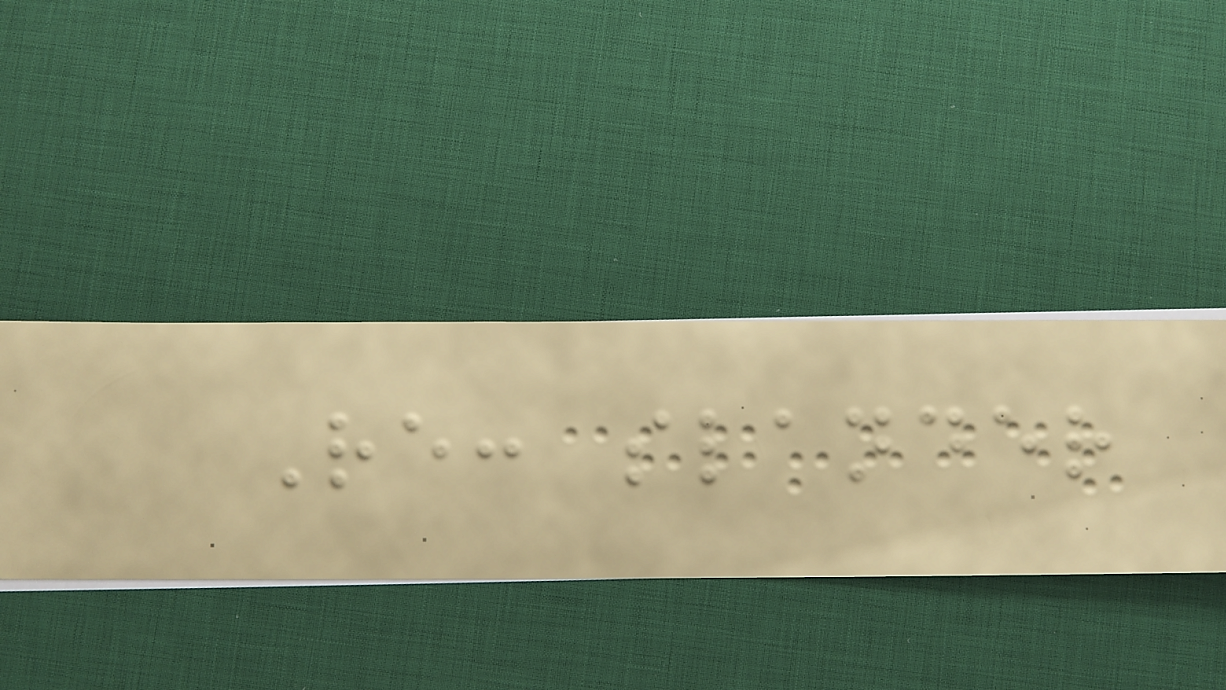Re: slander
